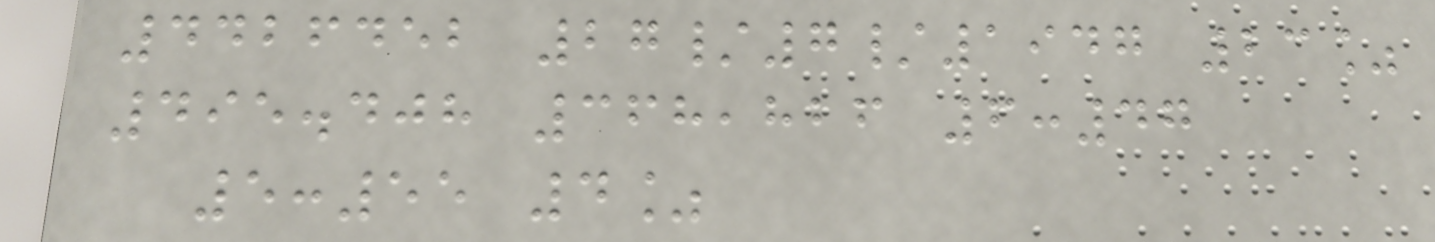4426452 27/7/1947 23%
495.408 368,826 6:47
5:55 4%
